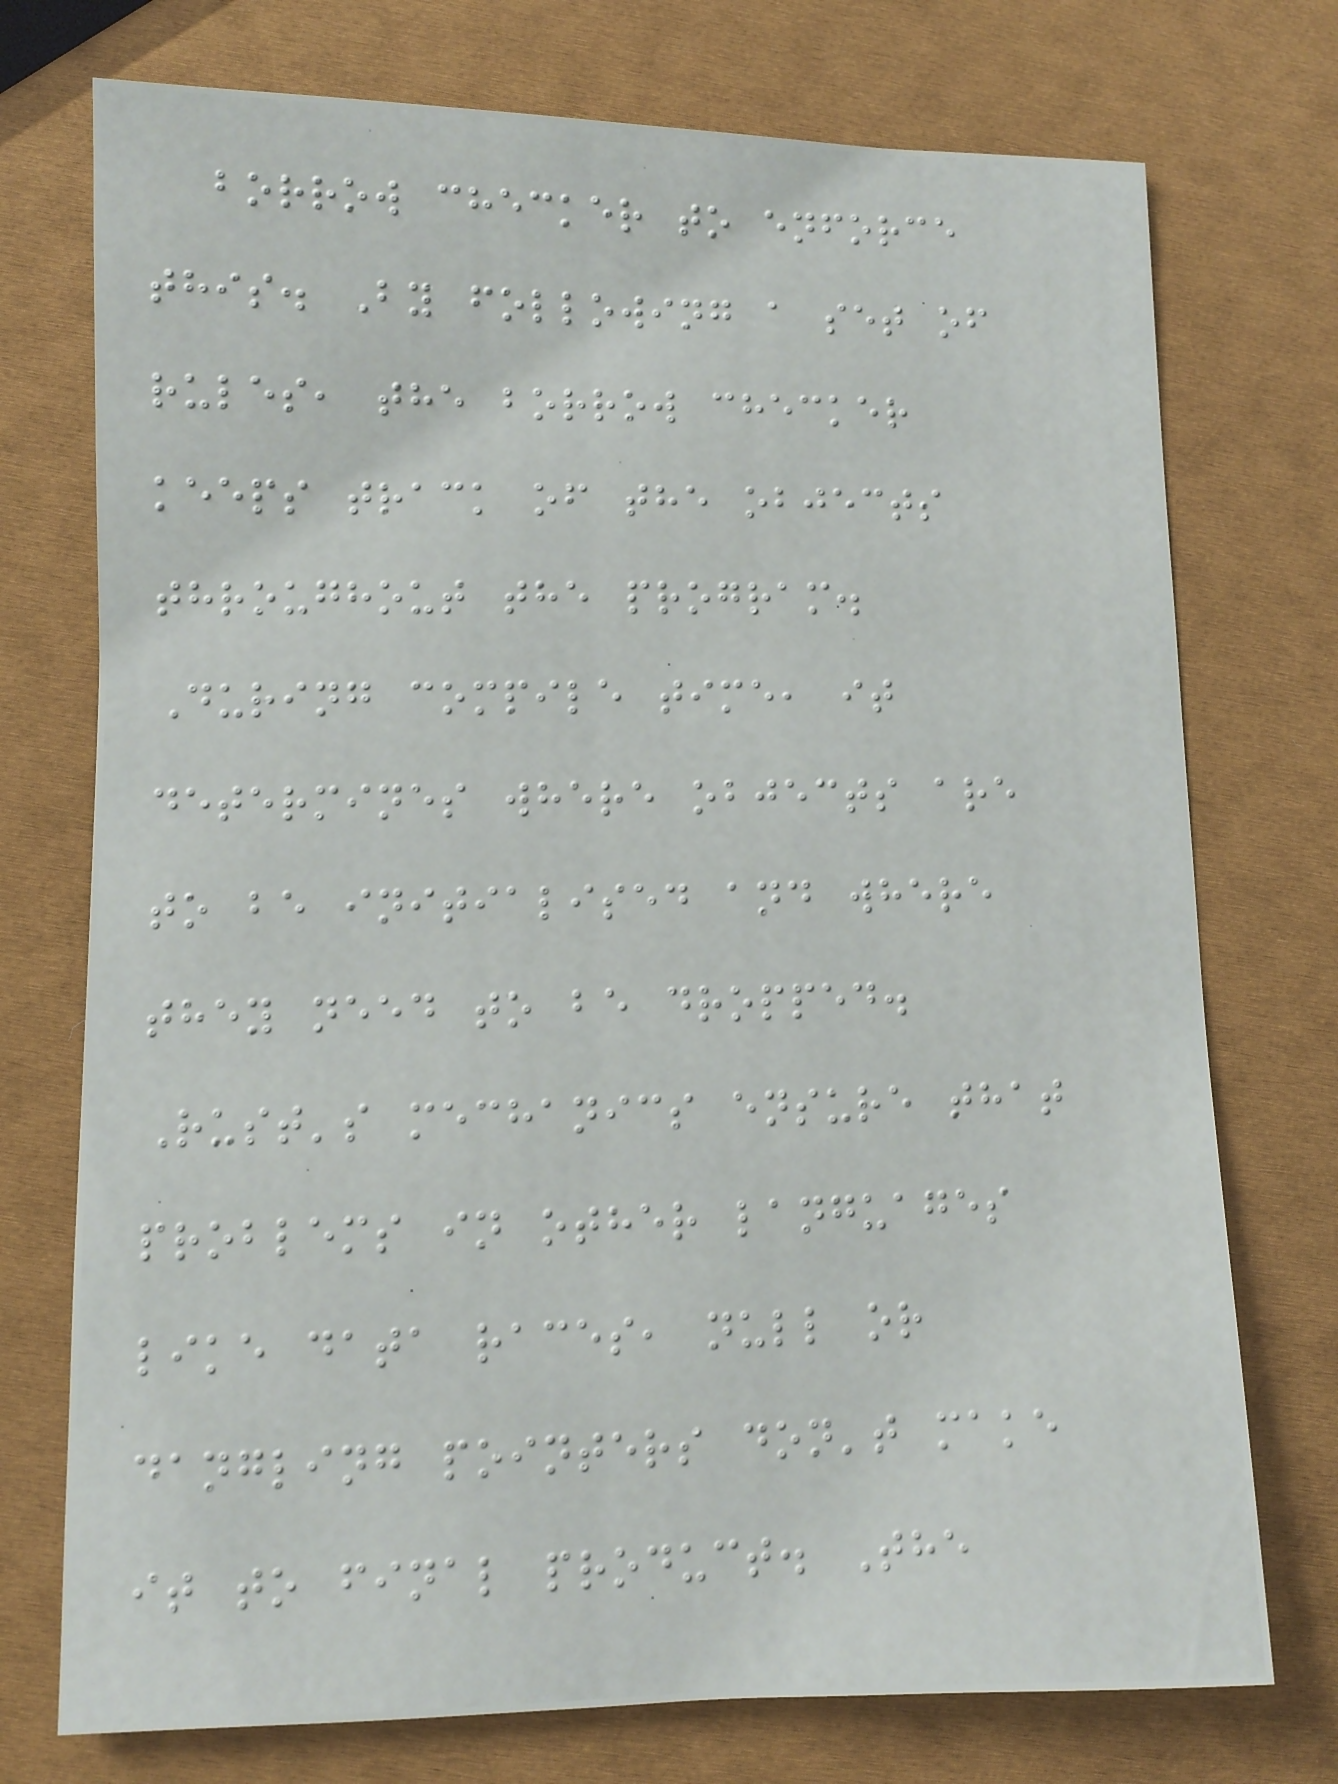borrow checker to enforce
this. By following a set of
rules, the borrow checker
keeps track of the objects
throughout the program.
During compile time, it
determines where objects are
to be initialised and where
they need to be dropped.
Rust's mechanics ensure that
problems in other languages
like data races, null or
dangling pointers don't make
it to final product. The
